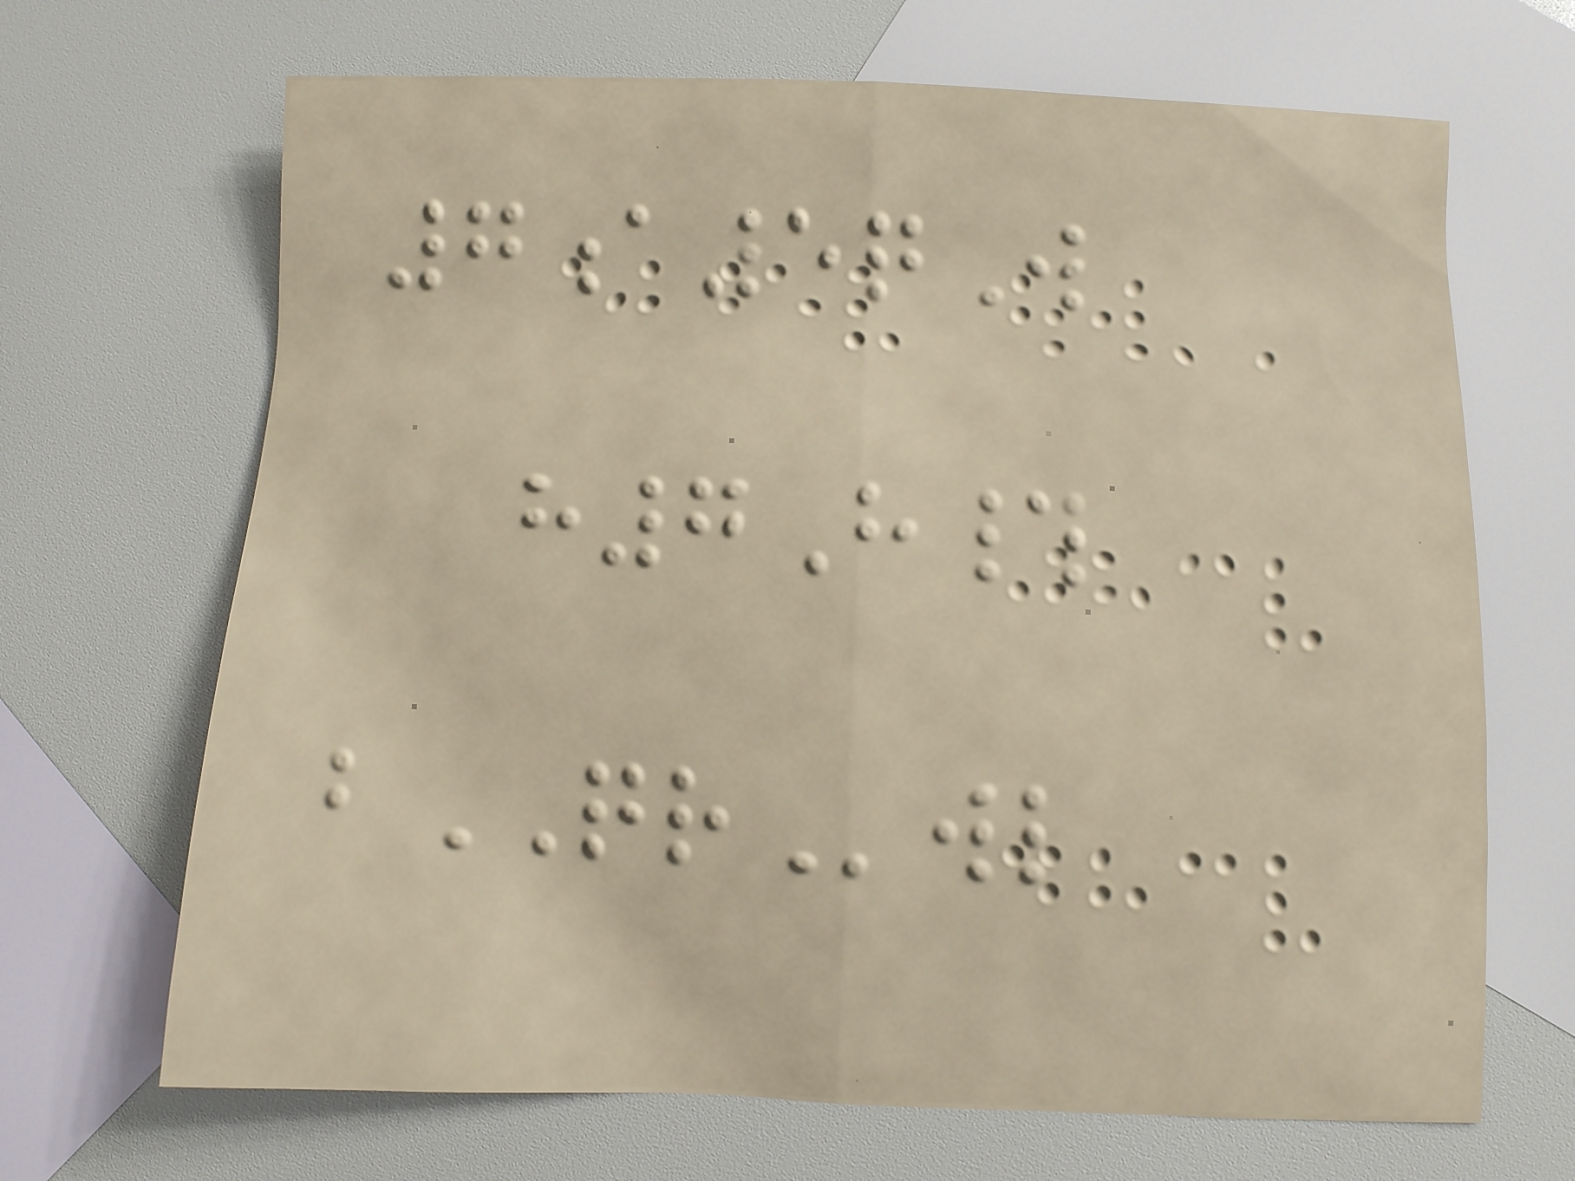7a5qW
h7H#
bQRwl
